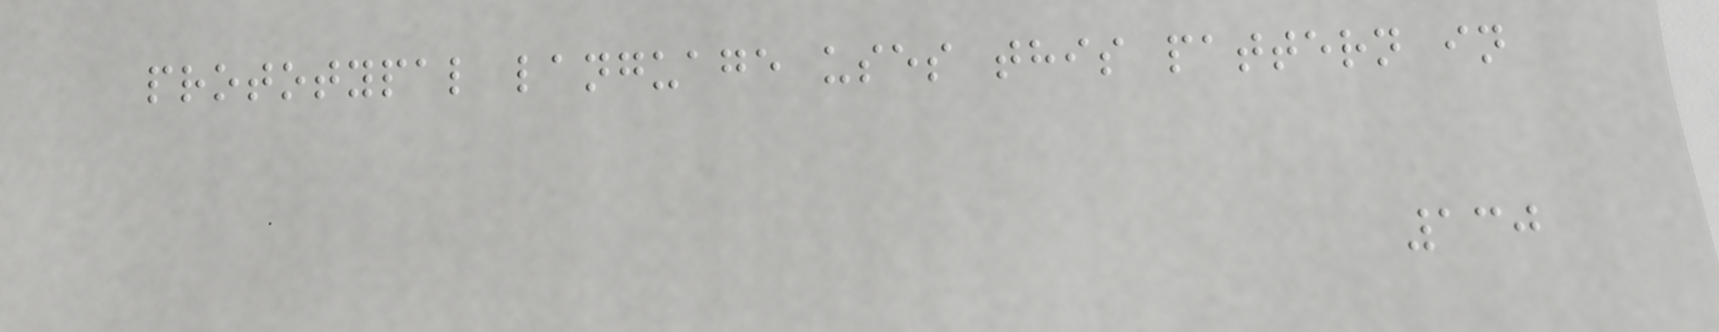prototypal language uses this pattern in
130
